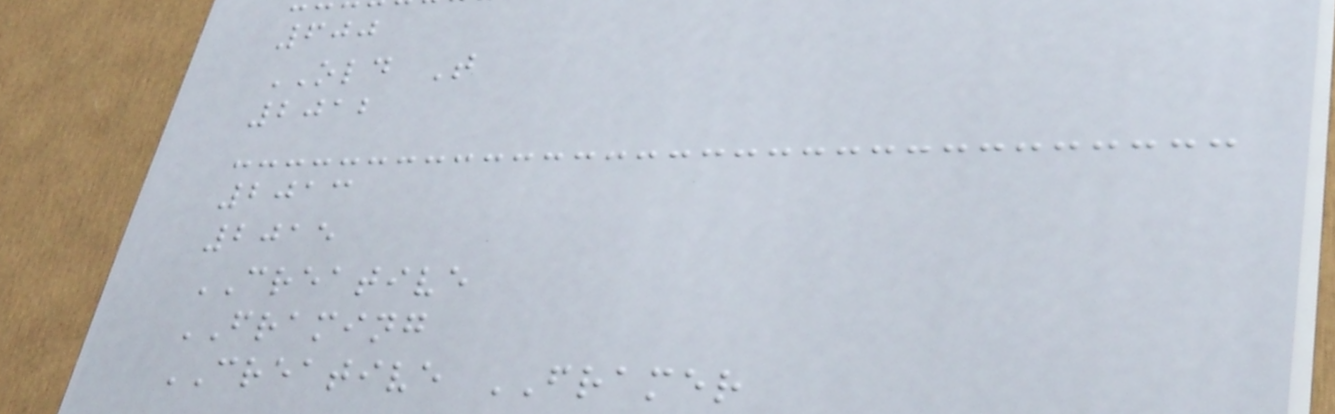600
OLD T
2012
2013
2015
CREATIVE
FRAMING
CREATIVE FRAMER
